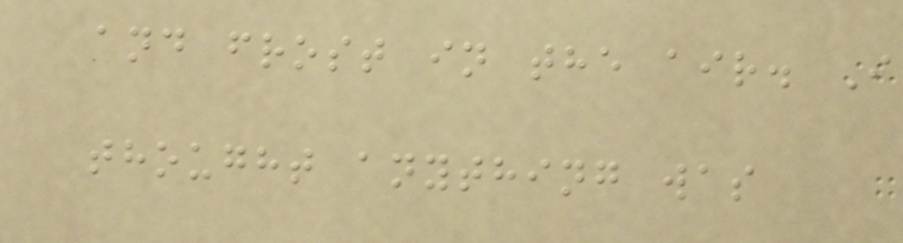and frost in the air. I
thought anything was
